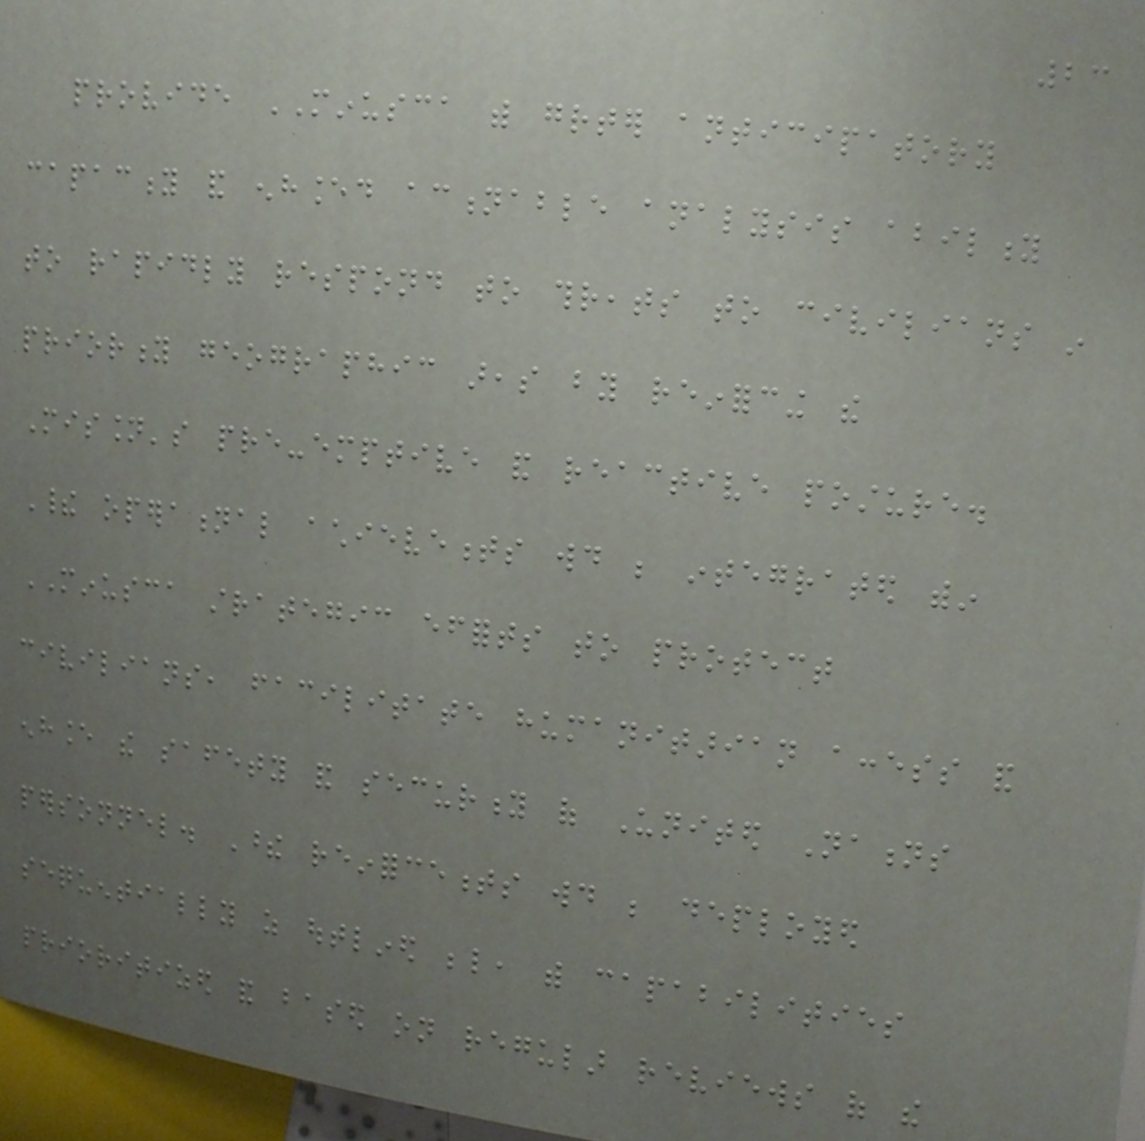23
provide MINUSCA with greater anticipatory
capacity and enhanced actionable analysis ability
to rapidly respond to threats to civilians in
priority geographic areas by reinforcing the
Mission's pre-emptive and reactive posture.
Their operational achievements would be integrated within
MINUSCA strategic efforts to protect
civilians, facilitate humanitarian access and
enhance the safety and security of United Nations
personnel. These reinforcements would be deployed
sequentially as outlined below, with capabilities
prioritized and based on regular reviews of the
